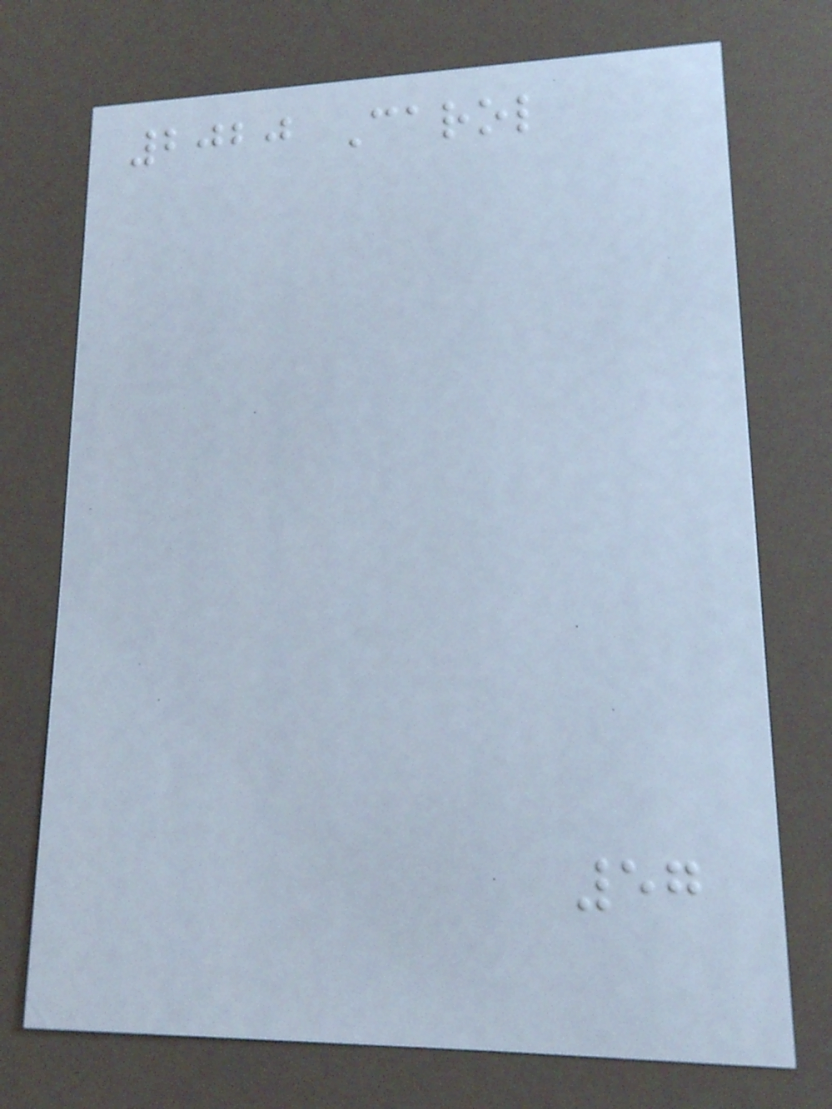2020 Carol
57
